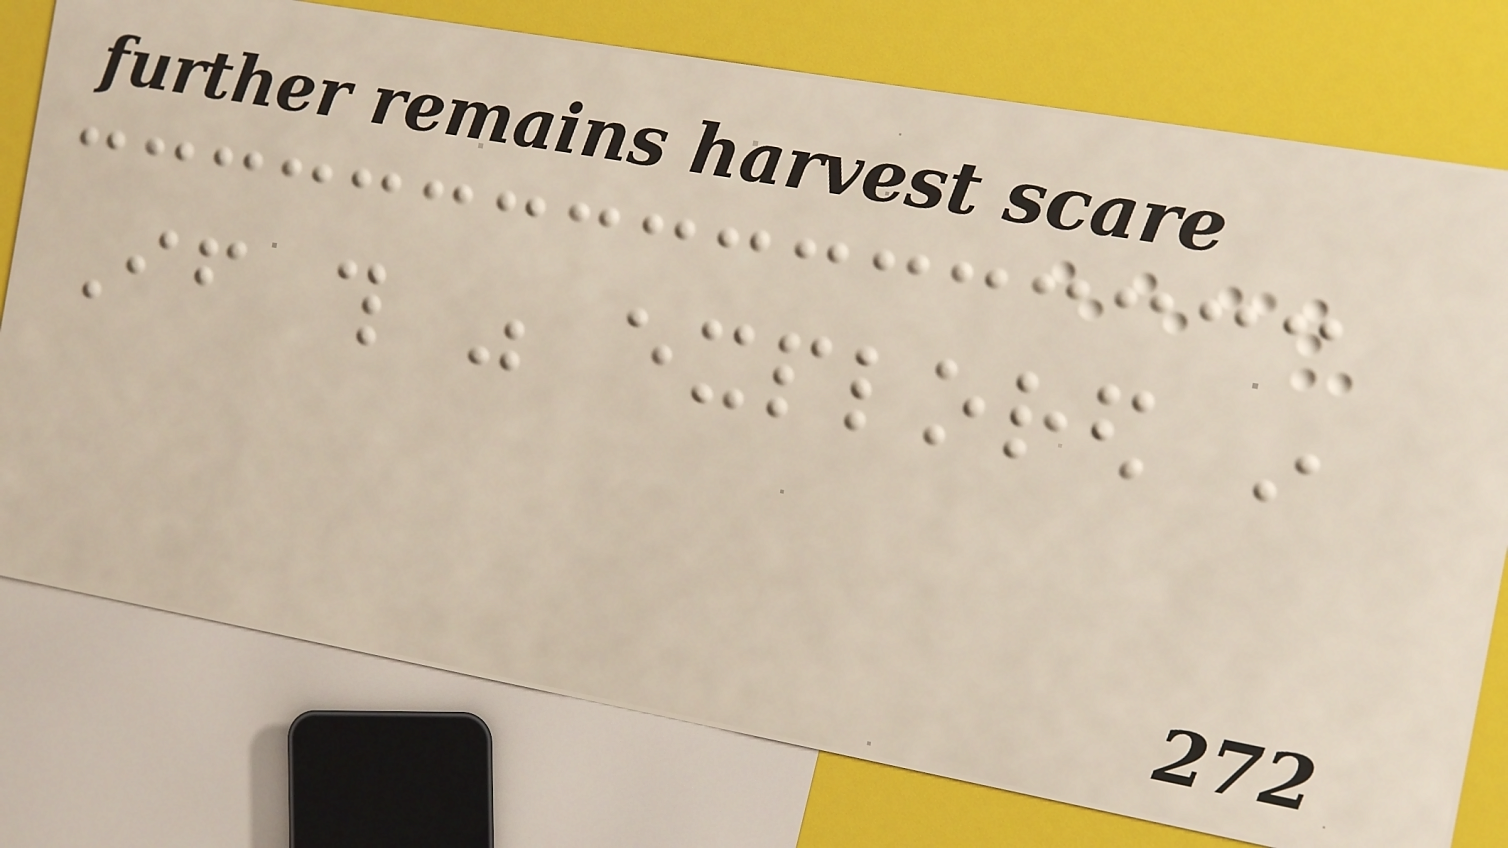If this was explored in
